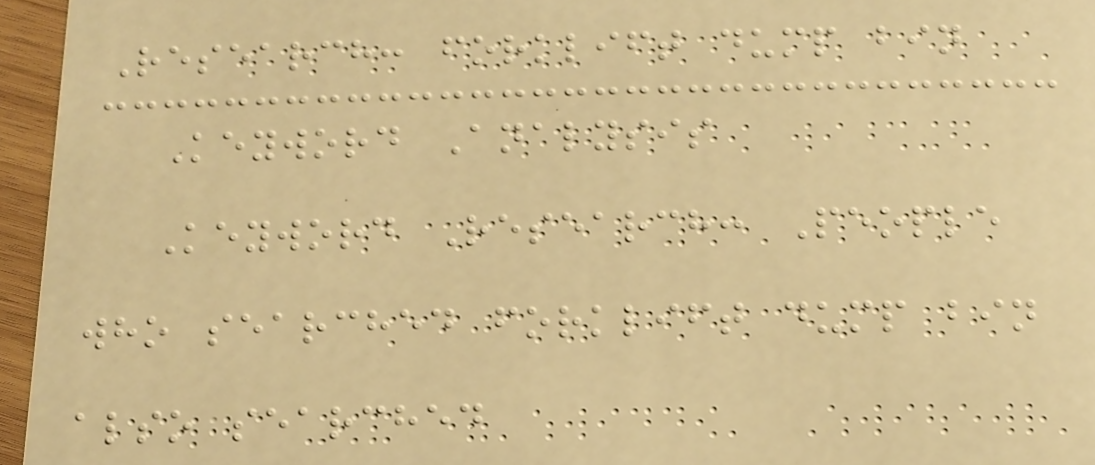Research: forklift dump bin
Keyword Analysis
Keyword Research: People
who searched forklift dump bin
also searched
